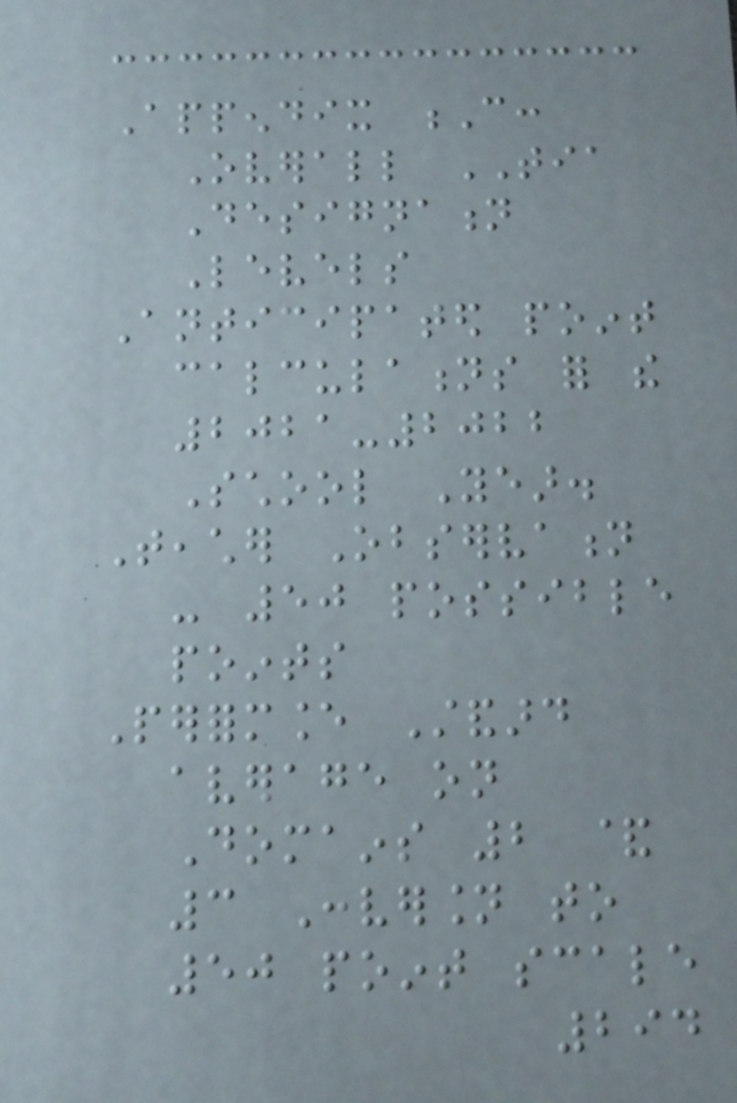Appendix C:
Overall TIA
Designation
Levels
Anticipated point
calculations for the
2021-2022
School Year.
Teacher Observation
- 50 possible
points
Performance Standard
average on
Domains 2 &
3 Conversion to
50 point scale
294
